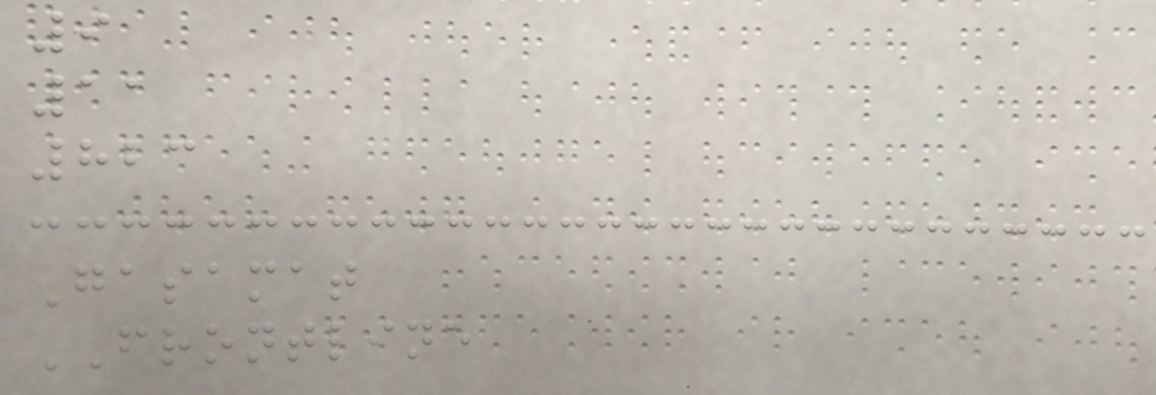9
11
823
Gasamat
FRONTLINE
